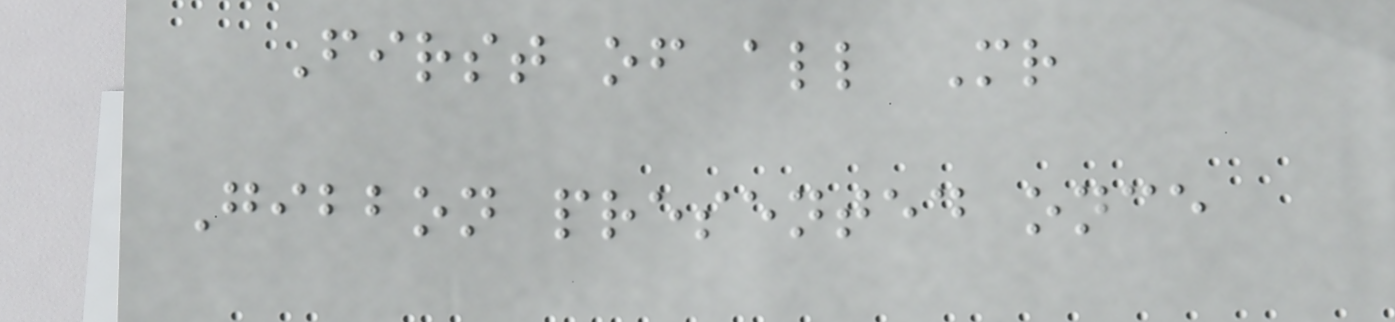First of all Mr
Gibbon presented once
